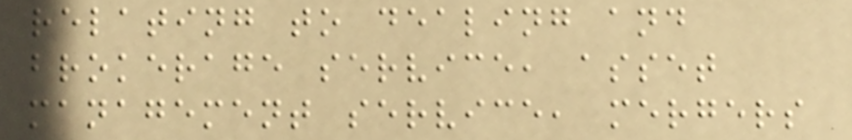relating to dealing and
brokerage service, asset
management service, mergers
